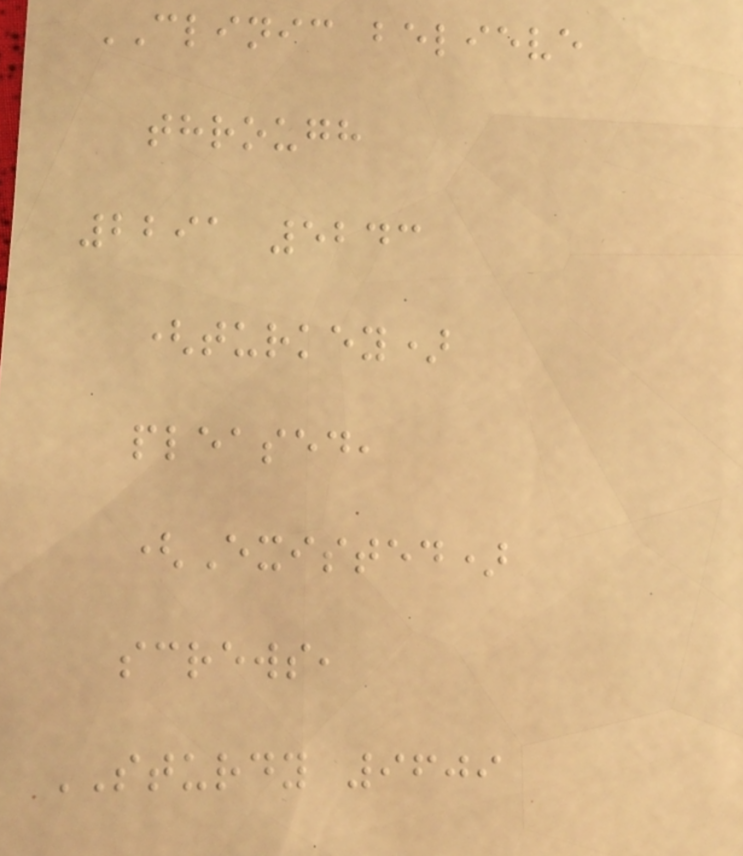CLINIC believe
through
2291 5243
(turkey)
pleased,
(Existed)
screws,
STURDY 9609
